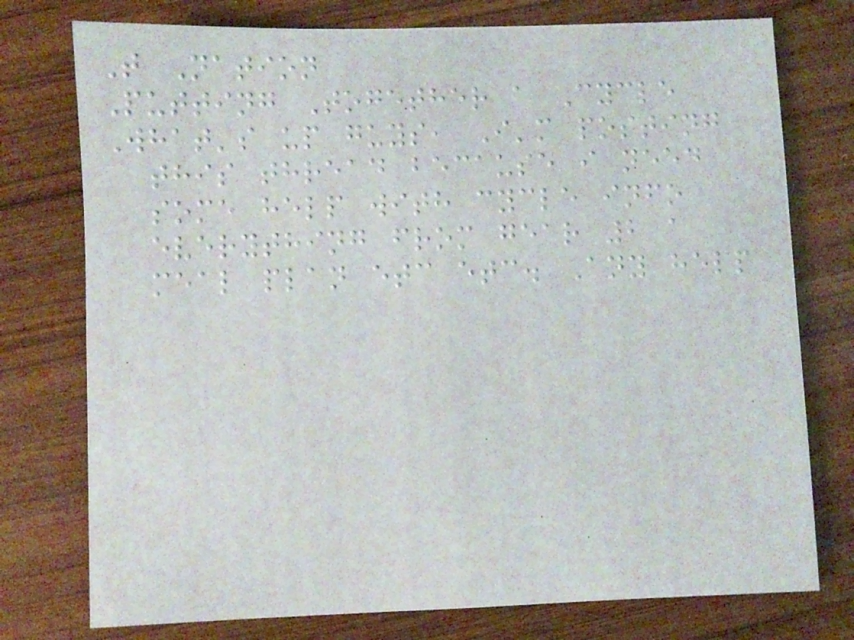T Nation
Putting Together a Cycle
What's up guys, I'm posting
this thread because i need
some help with cycle info
everything from gear 2 a
meal plan etc etc. Any help
